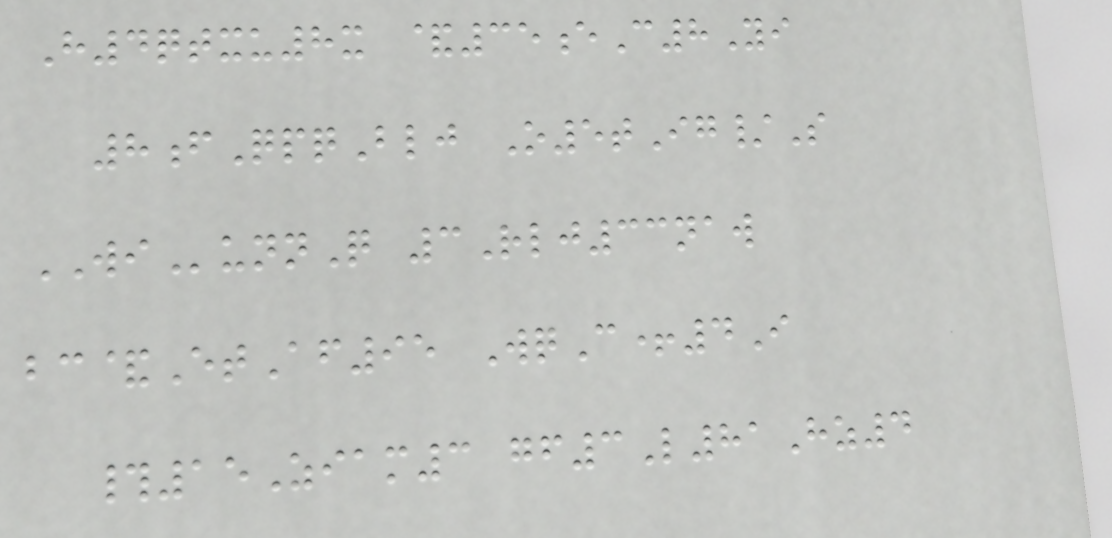H4qtxu8x &35eC8Yi
8fQpqBlj O5tIg/S
WIunnQ 3Rlj33naw
bc&EtAf95 WqC+4I
#15Ziam3 gf3L81Hz4
